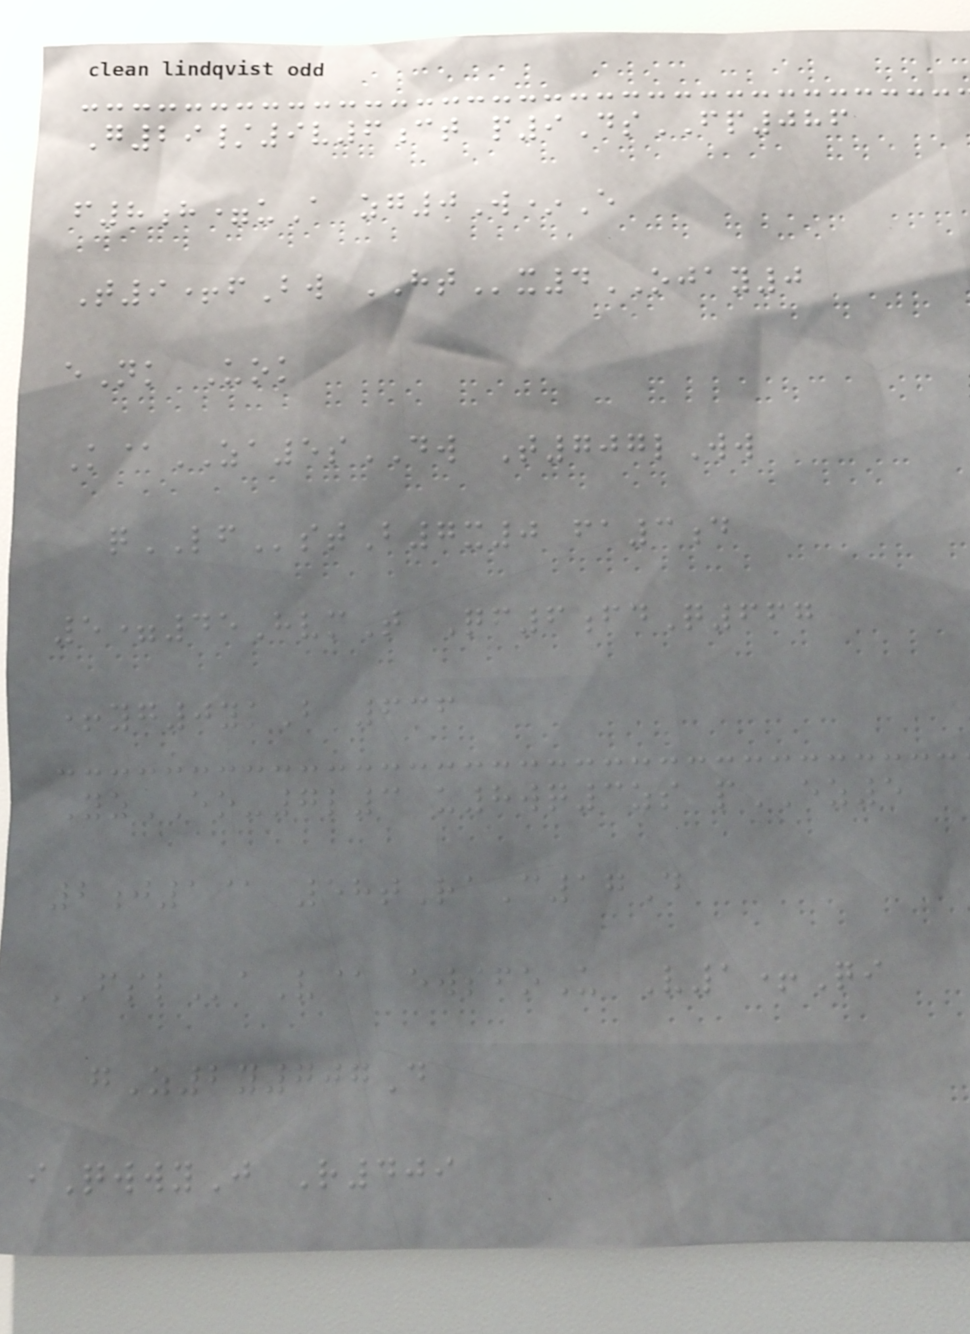G29/9v6ct p9DsFP086
f8h=uA zg0W*E
T9+fBw HTx4OJAY0
eNk Uok
K@ZA5sDW T707lWw
qLFstB7x0 fa3d
5=45HvmT Qf6fdQ667
+yg0ykB 636
YzEO-7l3 u8wq3zs pEZ5
2j1@ 58tRaC17D
FSLaV@ ewsfoU V1+Qi
gZ2y707D
iQwwyJ R409
